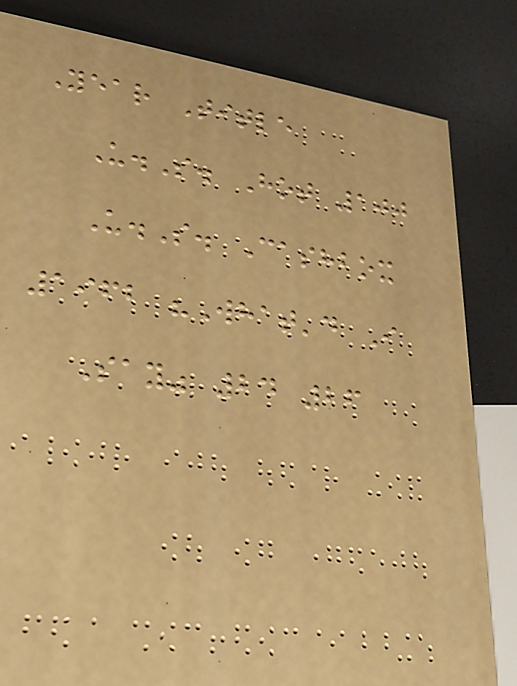Year Title
U.S. Hot 100
U.S. Cashbox
1962 "What'd I
Say" 24 26
